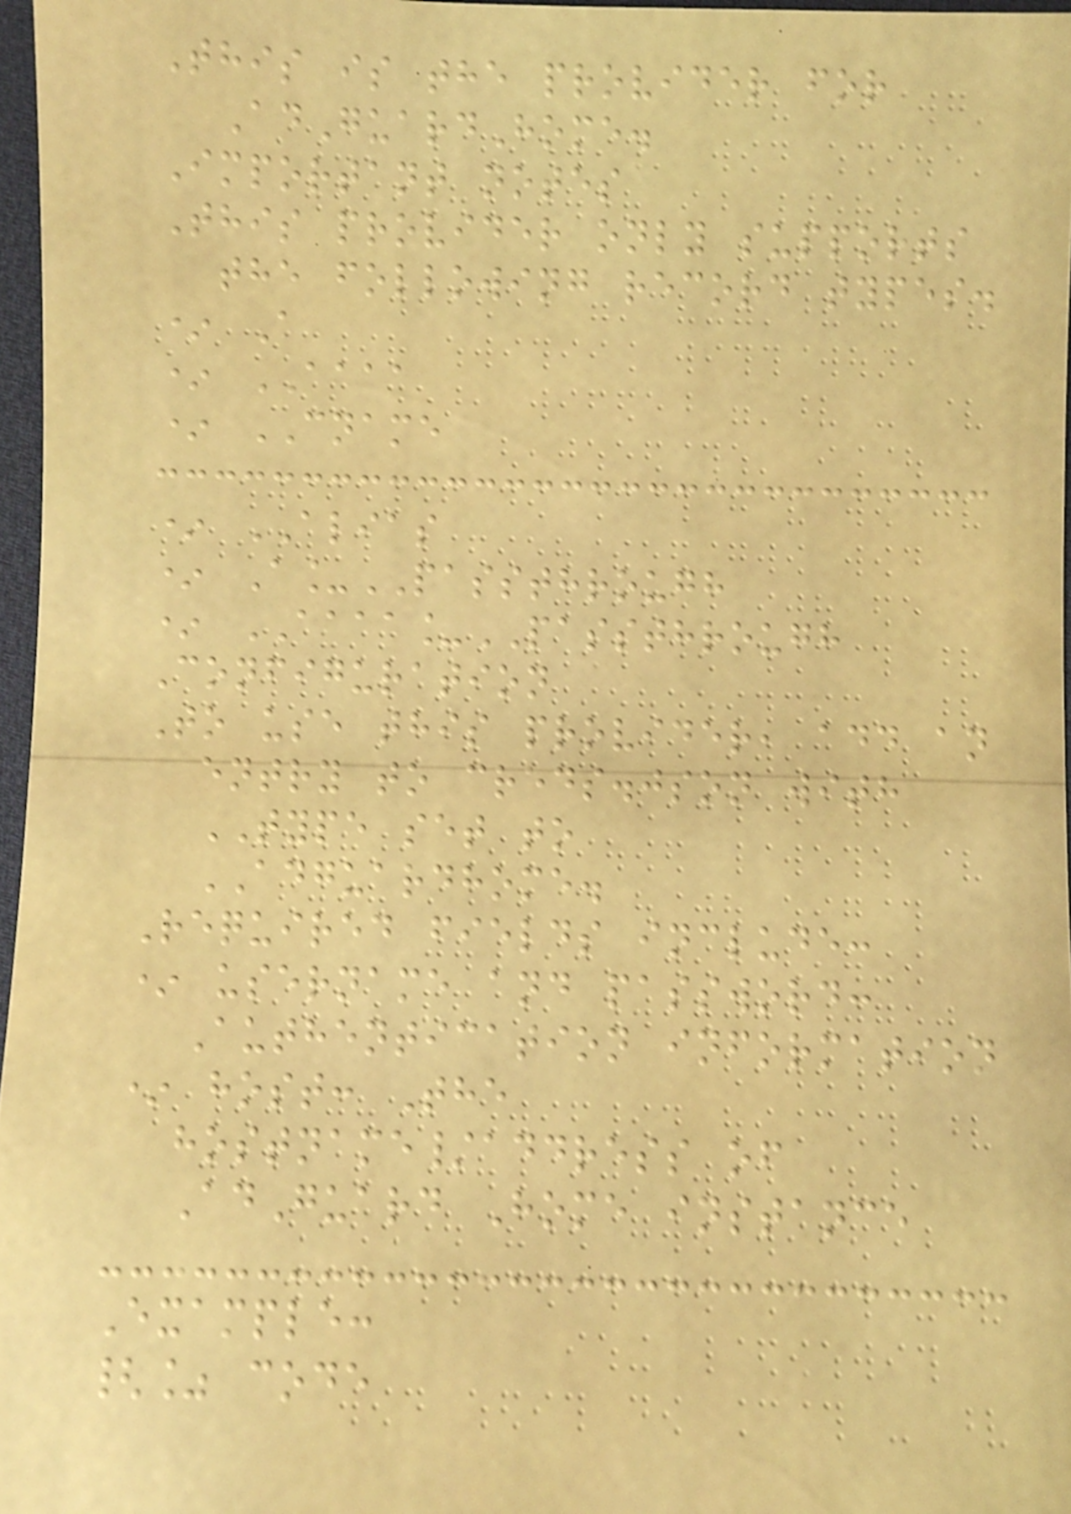This is the provider for
AdGuardHome.
Important notes
This provider only supports
the following record types.
* A
* AAAA
* CNAME
* ALIAS
* A_PASSTHROUGH
* AAAA_PASSTHROUGH
Configuration
To use this provider, add an
entry to creds.json with
TYPE set to
ADGUARDHOME.
Required fields include:
* username and password:
Authentication information
* host: The
hostname/address of
AdGuard Home instance
Example:
{% code
